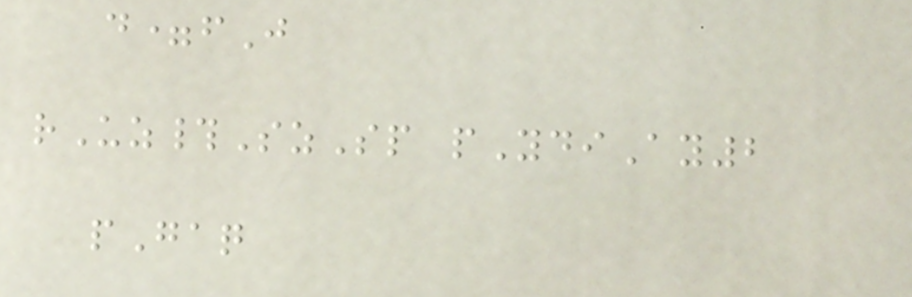d=fJ
rUz#SzSp pYdiAy2
pGaq
